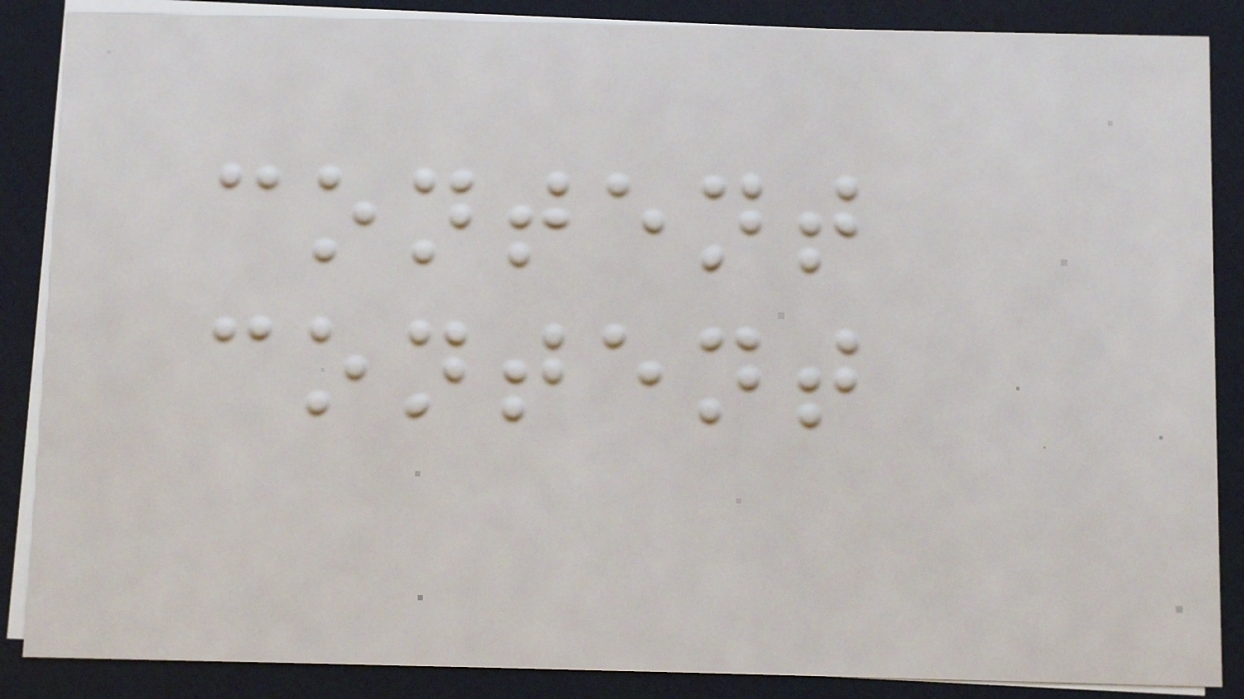content
content
